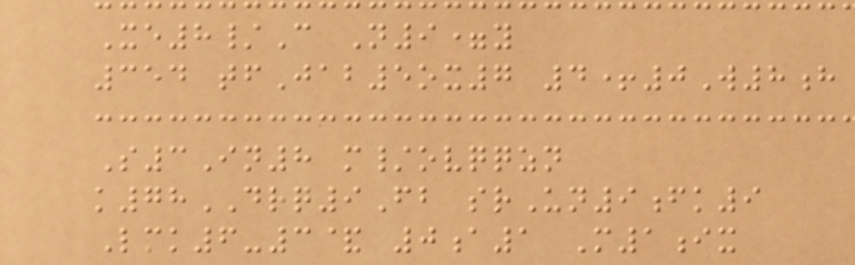Xe8/C N9=y
354 tfJab5ox7 4+0W8h
S3In8 m/ovqqzn
k78DRQ9Fb srUn9fk9
Lmk6-3& 0a1 M1ix
